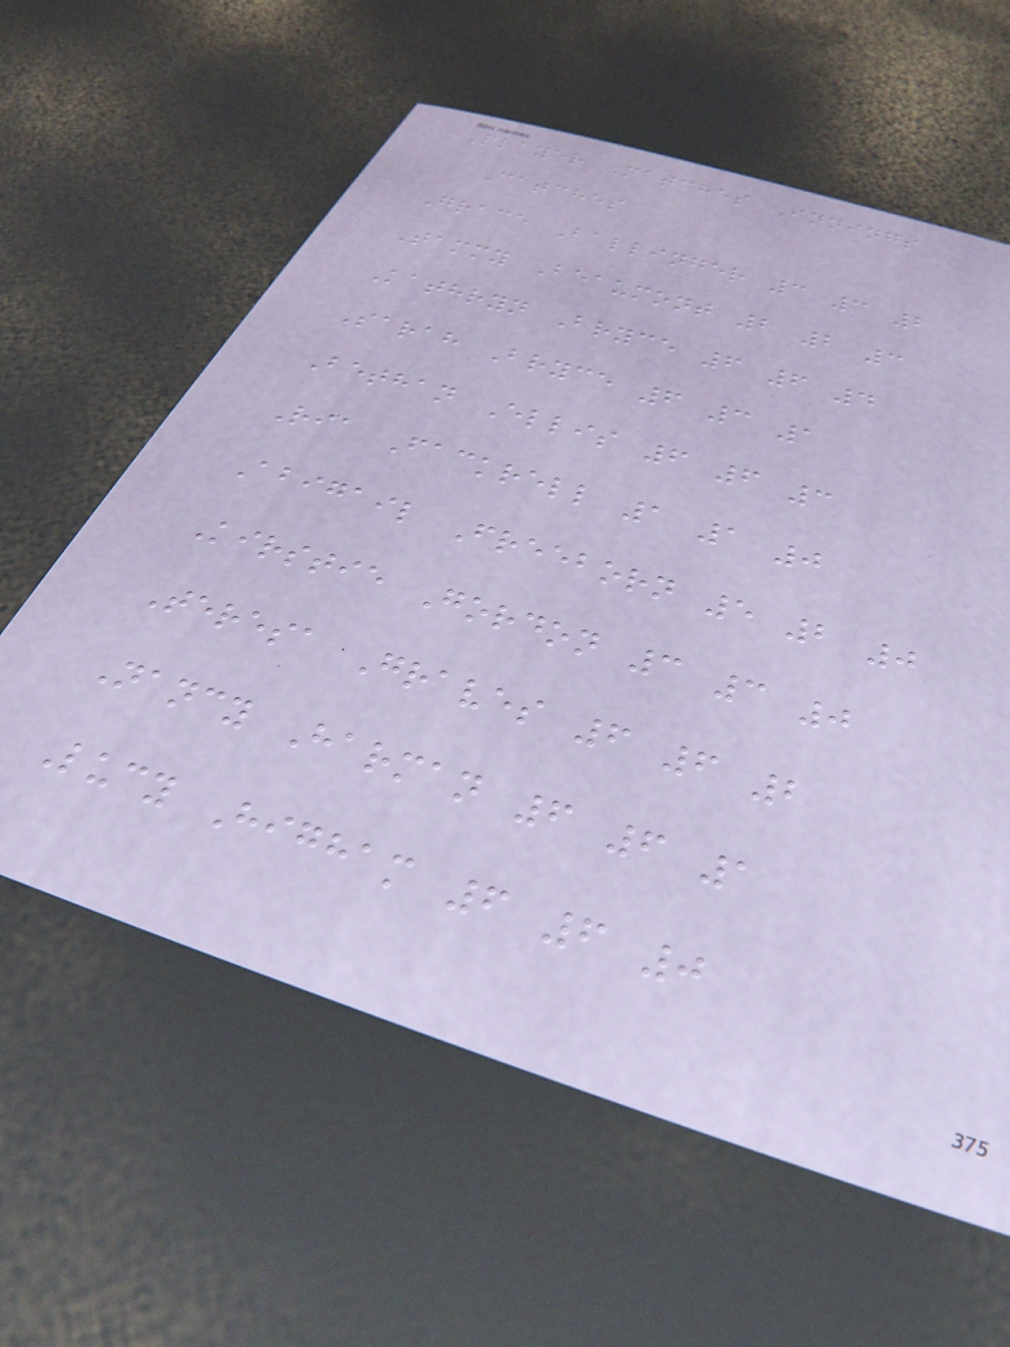Player Matches Innings
Catches
Grace Ballinger 3 3 2
Tammy Beaumont 2 2 3
Kathryn Bryce 6 6 4
Sarah Bryce 6 3 1
Bethan Ellis 6 6 3
Ria Fackrell 1 1 0
Abigail Freeborn 5 2 0
Kirstie Gordon 3 3 0
Teresa Graves 6 6 2
Nancy Harman 6 6 1
Lucy Higham 6 6 0
